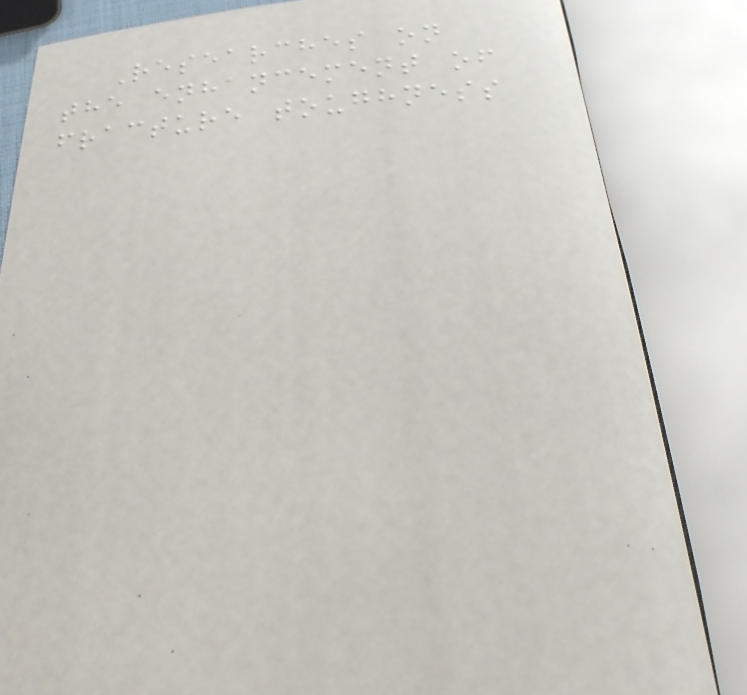Researches on
the enhancement of
fracture toughness
